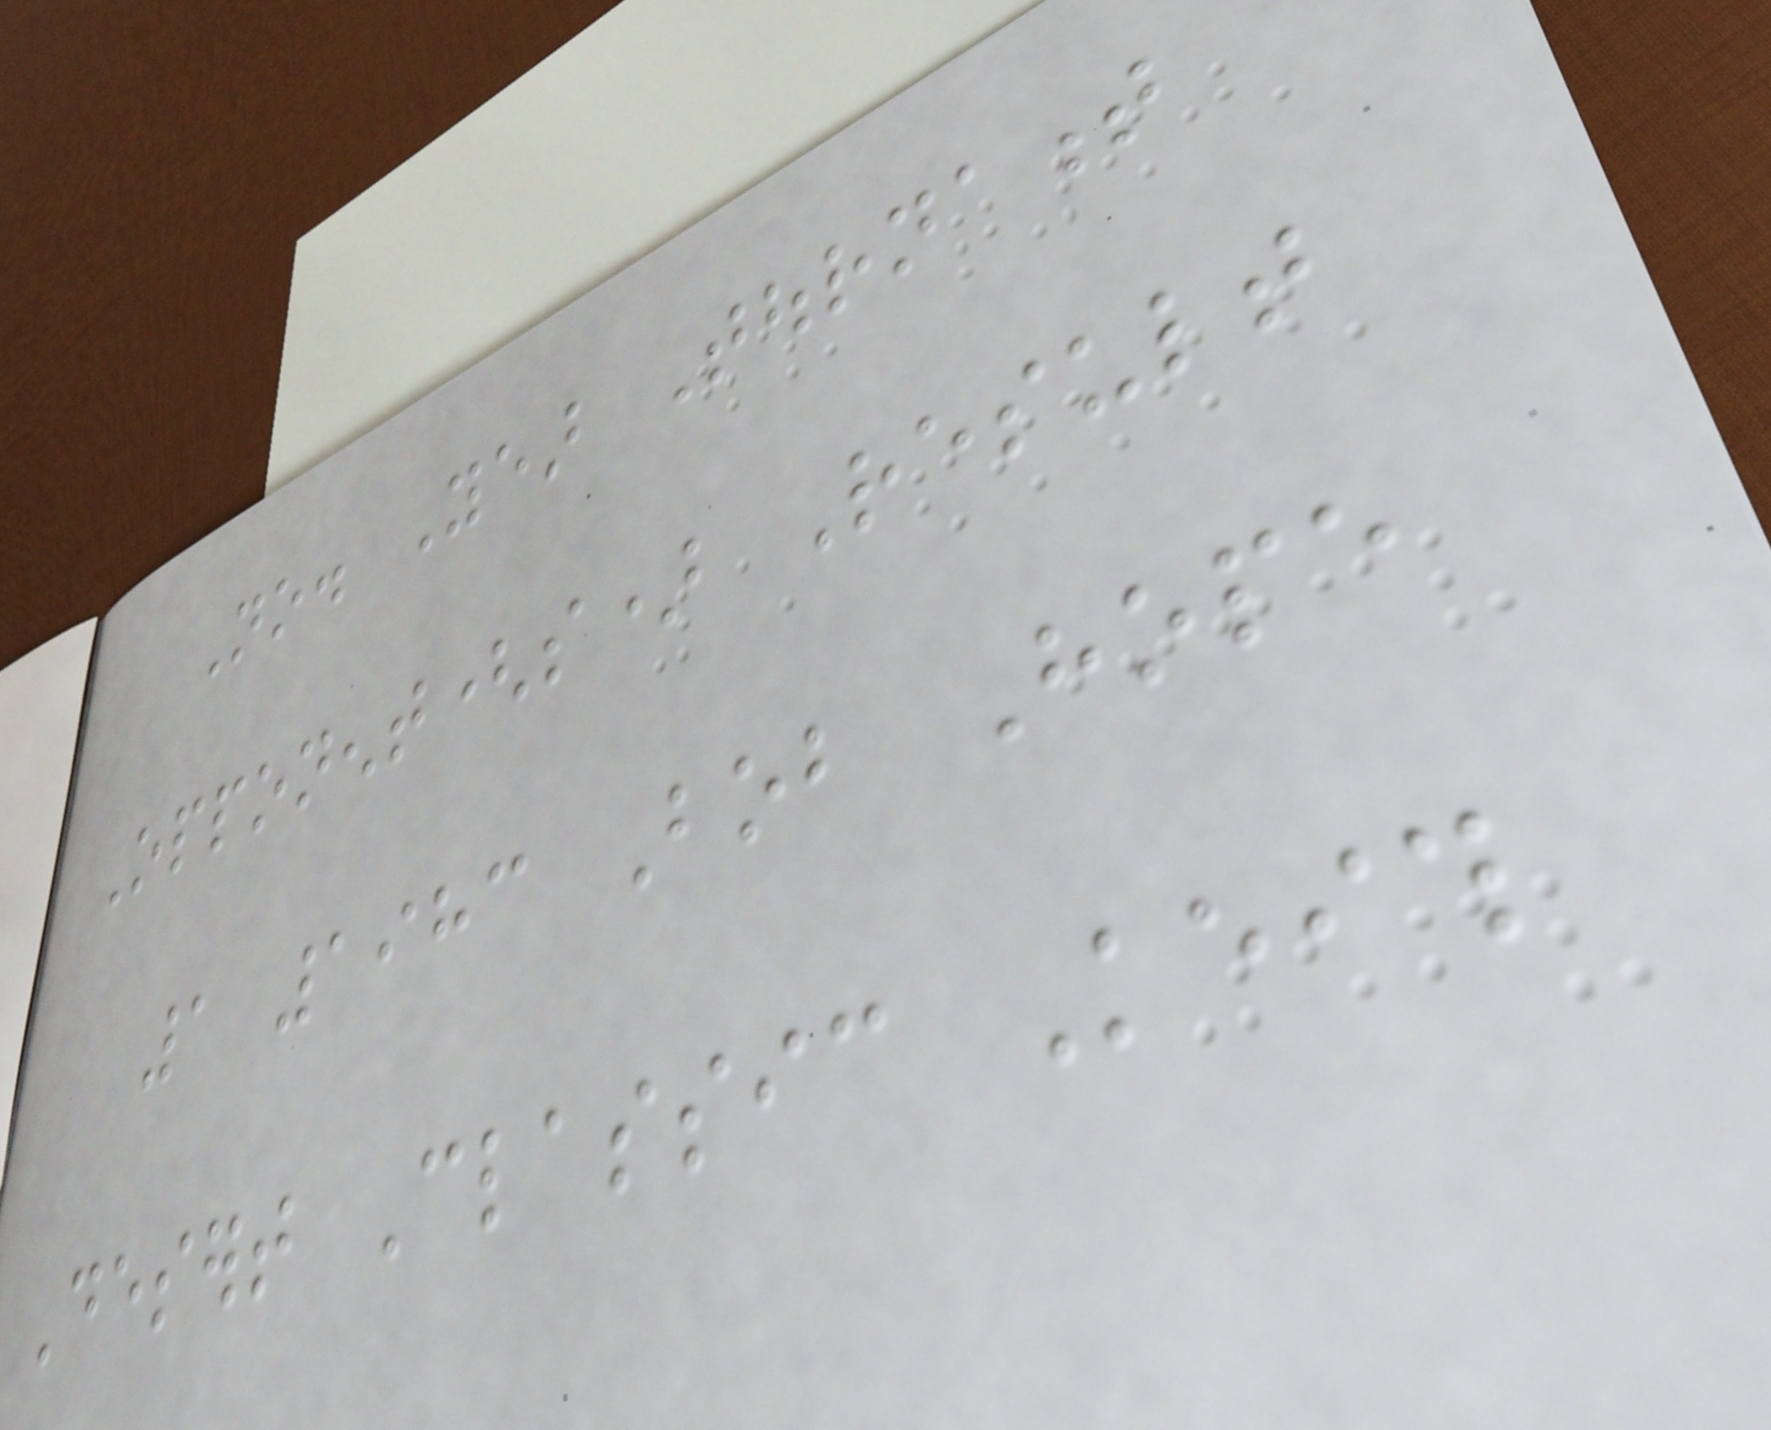No. Year Tournament
Opponent(s) Result
1 1983 Bob Hope
Desert Classic Keith
